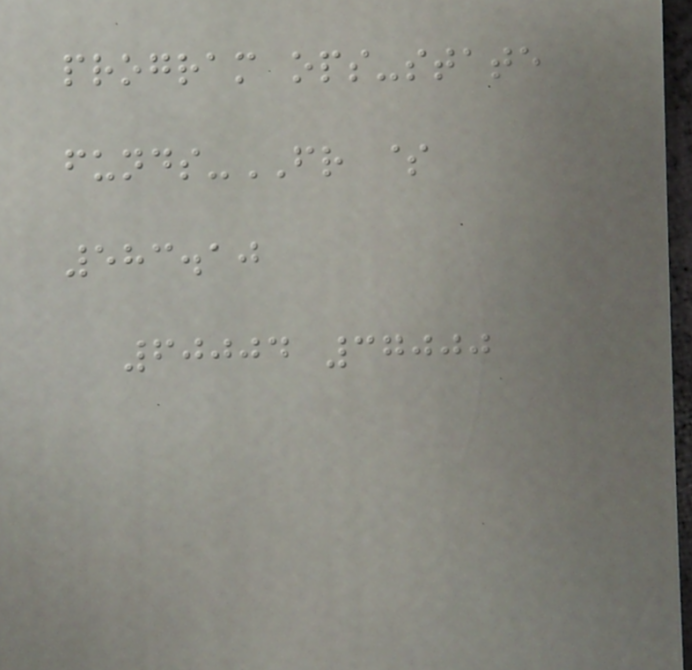program ops-state
funds-FR $
583.10
60004 37000
